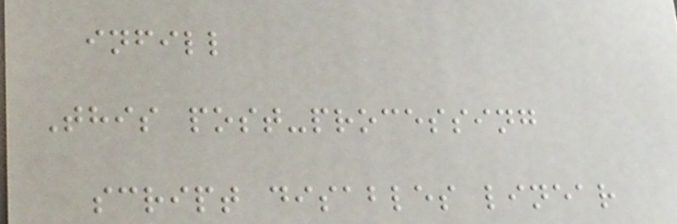infill
This post-processing
script disables linear
